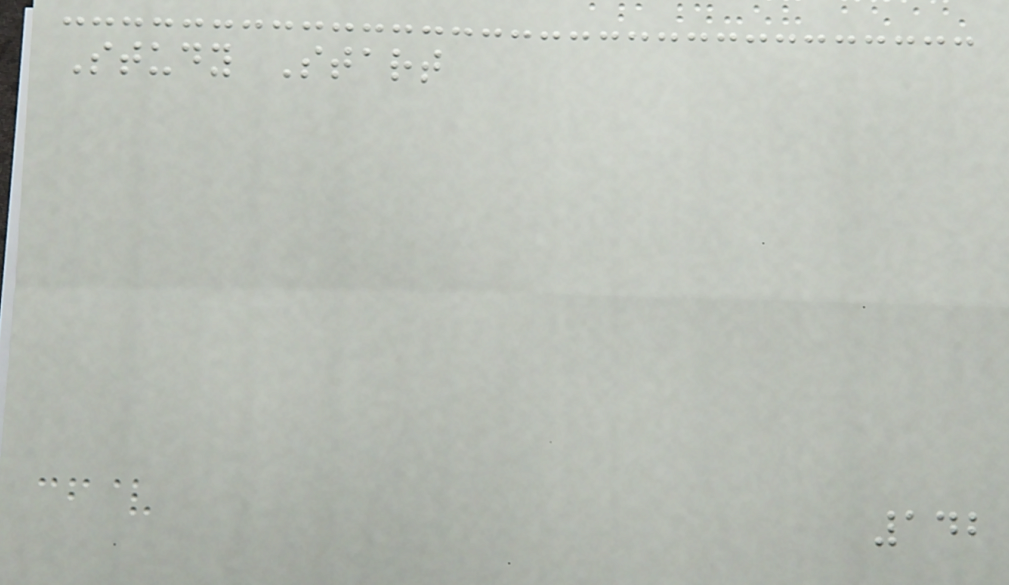Study Start
142
